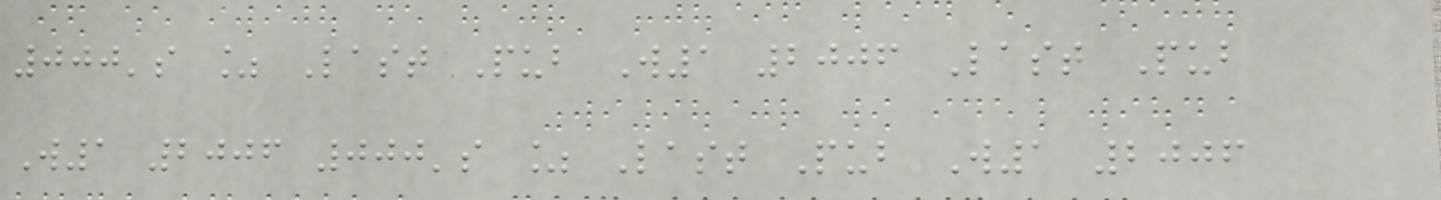000's % Last Pub W1 2006 Last Pub
W1 2006 000's % Last Pub W1 2006
